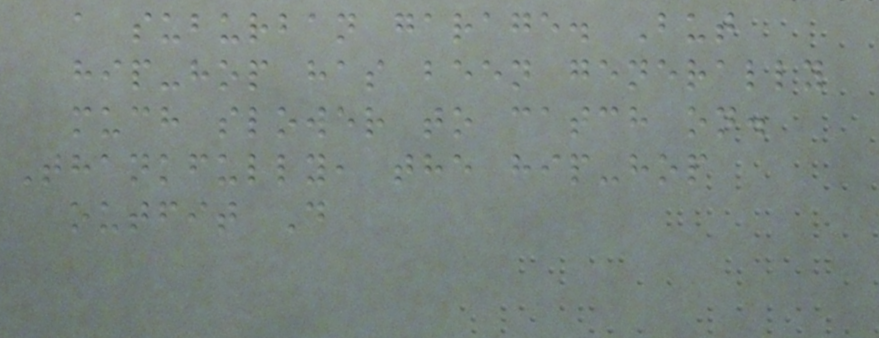a suburban garage. But
hip-hop has been generally
much slower to catch on.
Thankfully, the hip-hop
outfit D
